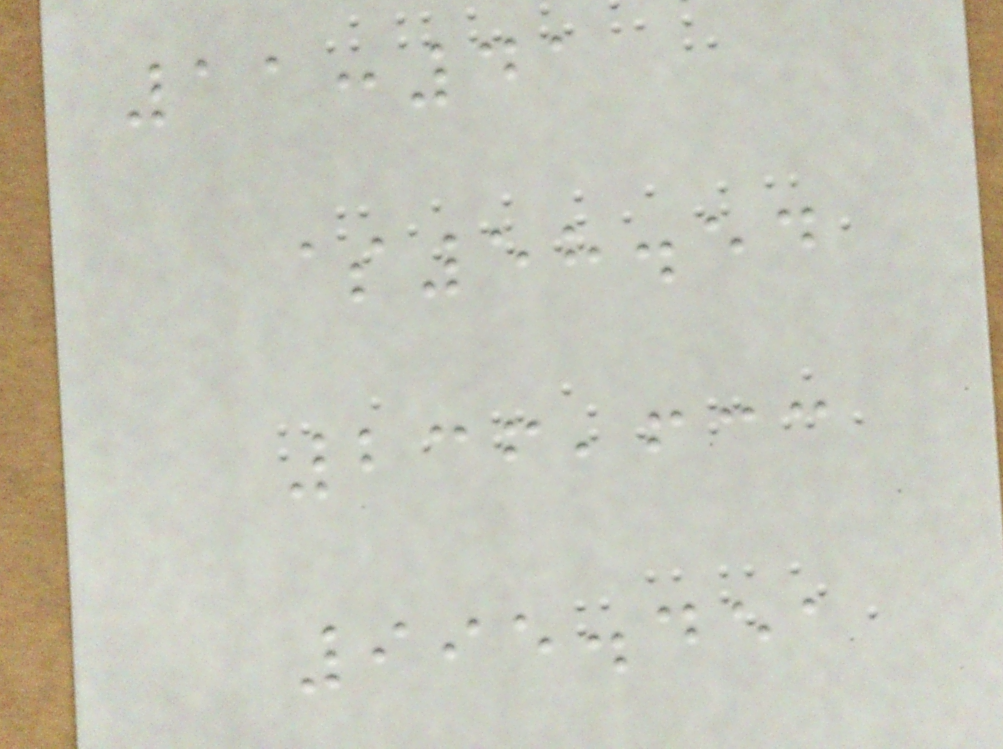11:41
$58.54
236,633
995.451
